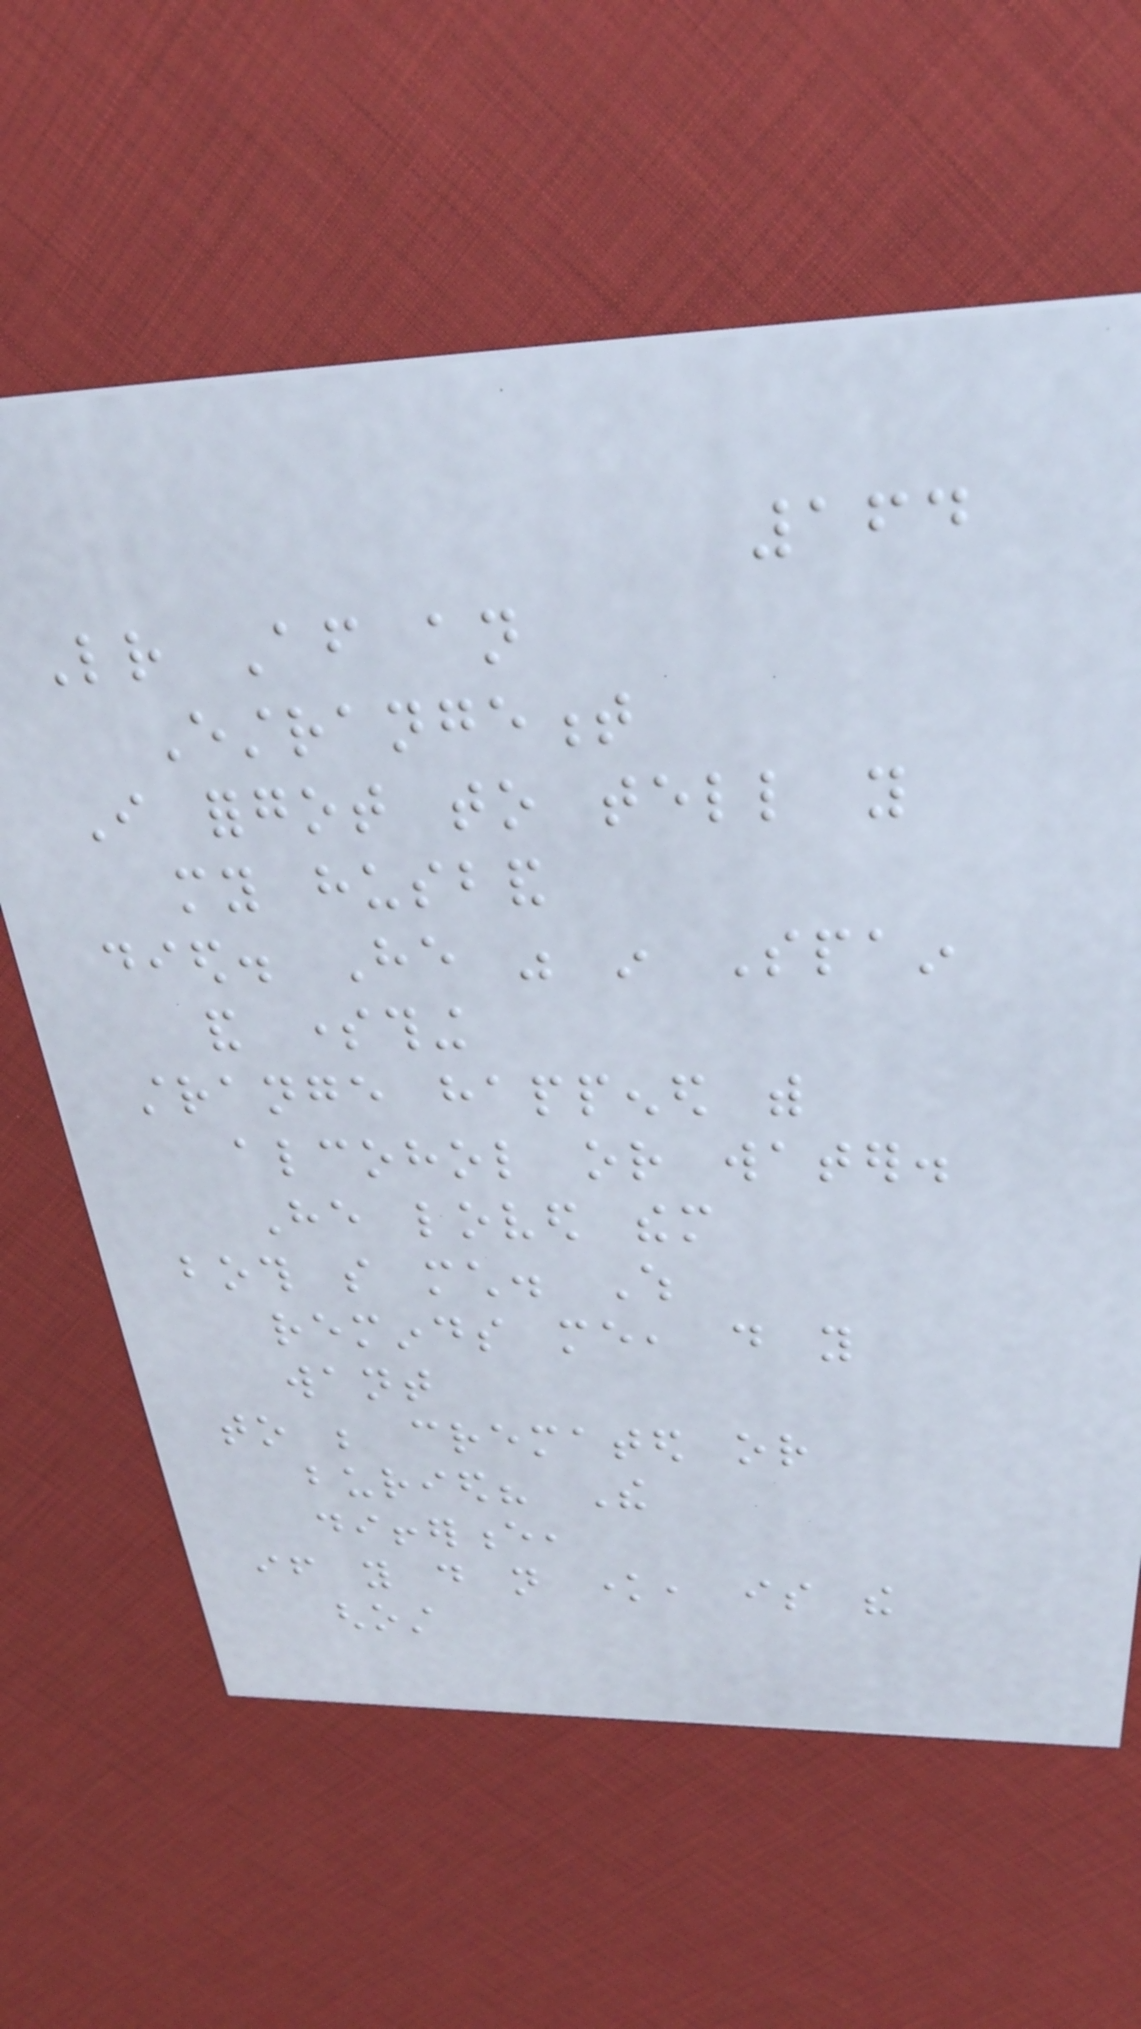164
Letter After an
Estrangement
I forgot to tell you
my husband
died. He was in Spain
and something
strange happened with
alcohol or water.
He loved them
both so much. Which
reminds me, do you
want
to be cremated or
buried? The
difference,
if you do not know, is the
ghost
